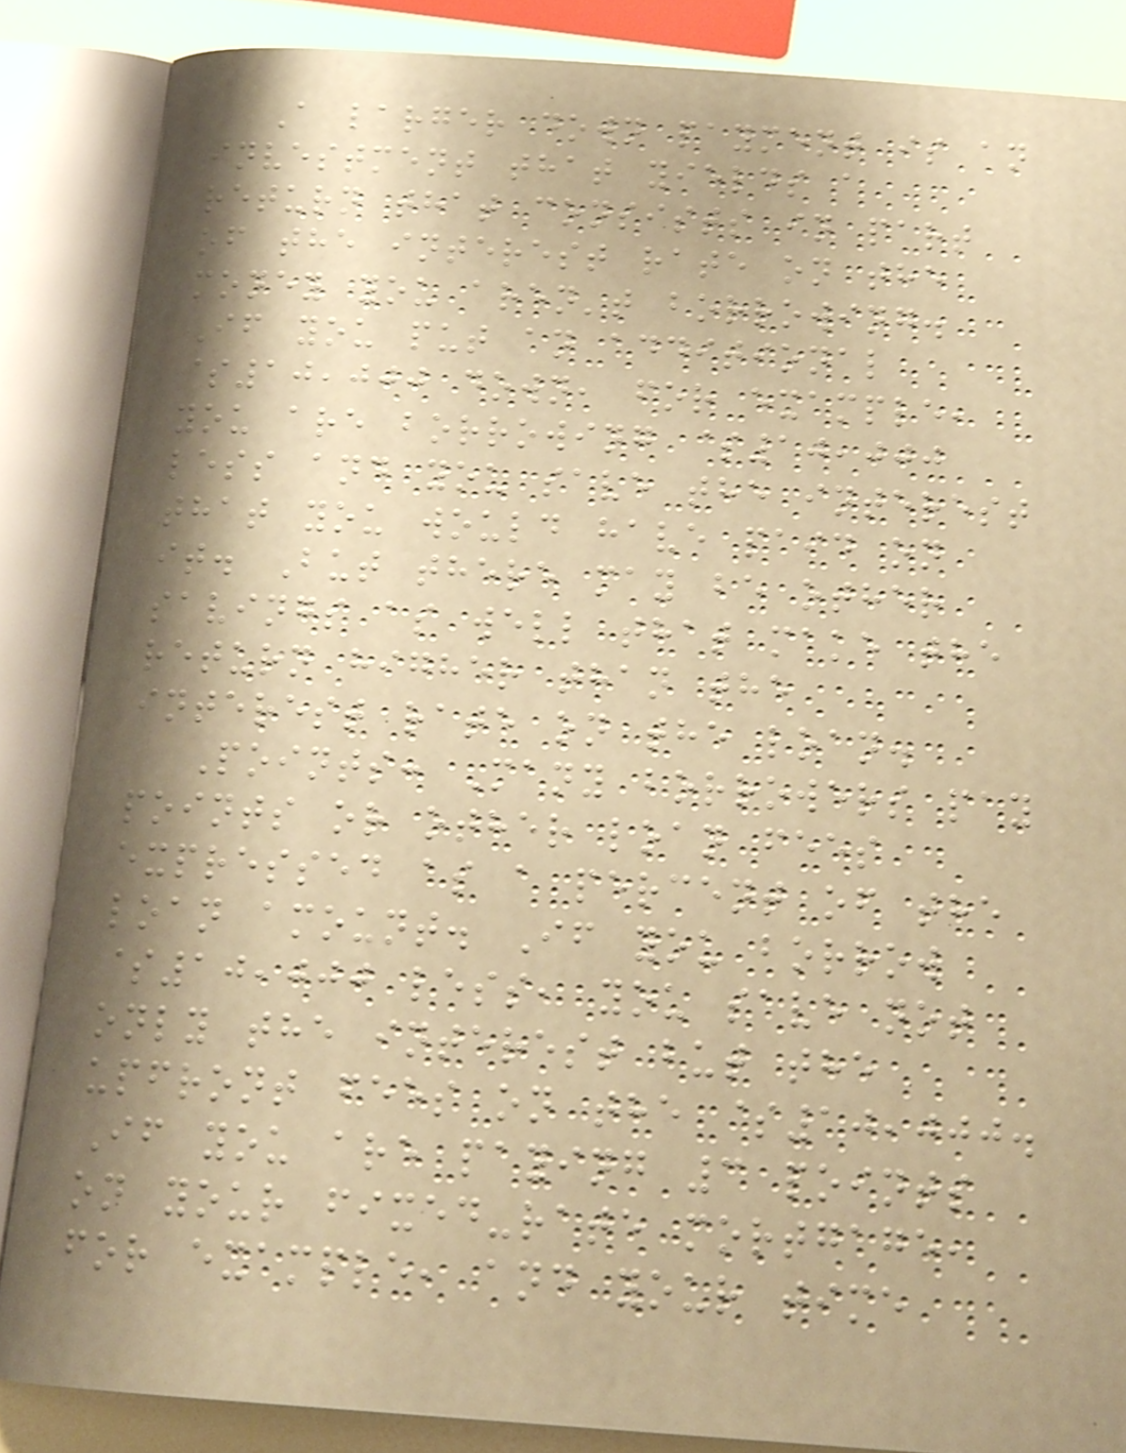A larger down payment is an
investment that yields a
return that consists in part
of the interest rate on the
money you aren't borrowing.
If you put an additional
$10,000 down, for example,
you are borrowing $10,000
less and you save the interest
that you would have paid on
it. But there may be other
savings as well that make the
return higher than the
interest rate on the loan.
Points: Many borrowers pay
points or other loan fees
expressed as a percent of the
loan amount. If you borrow
$10,000 less, you save not
only the interest but the
upfront fees on the $10,000.
If you are paying 3 points
on your fixed-rate mortgage,
for example, and your time
